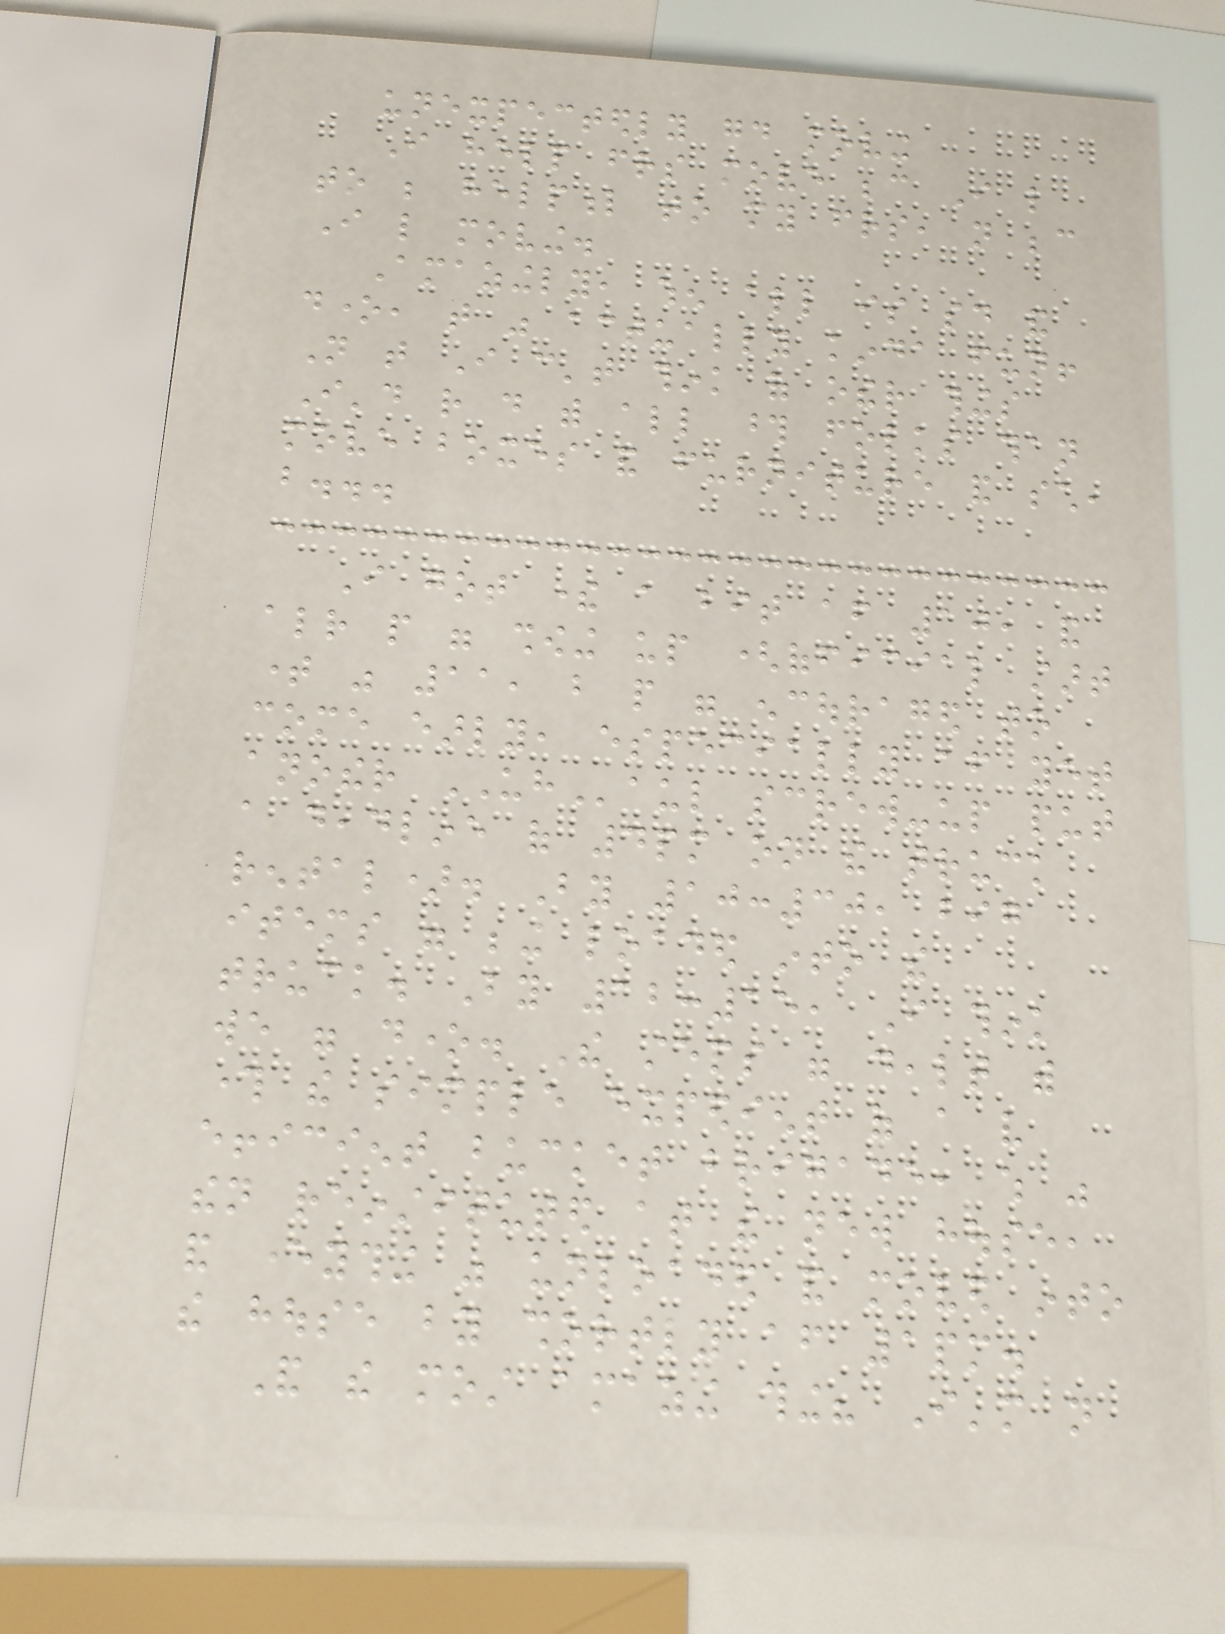unexpectedly good moving
I help friends move because I like
to be helpful to my friends, not because
I like moving.
Amazingly, when all is said and
done, that was actually kinda fun!
Not that I can't think of other things
I'd rather do with all those folks than
move boxes and furniture and such,
but...
I got there a bit after 10, and
already people were showing up (official start
time was 11, but people were encouraged to
come early, especially after yet
another UHaul screw-up put
a deadline of 4pm on the truck
rental). By 10:30, big
items were being loaded into the
truck. By 12:15, I think
we were done. The steps were dealt with
through the simple expedient of a very
efficient bucket brigade, which was
then reinstituted at the new house,
and everything was unloaded and moved into
the house by shortly after 1pm.
And the most amazing thing? I'm not
